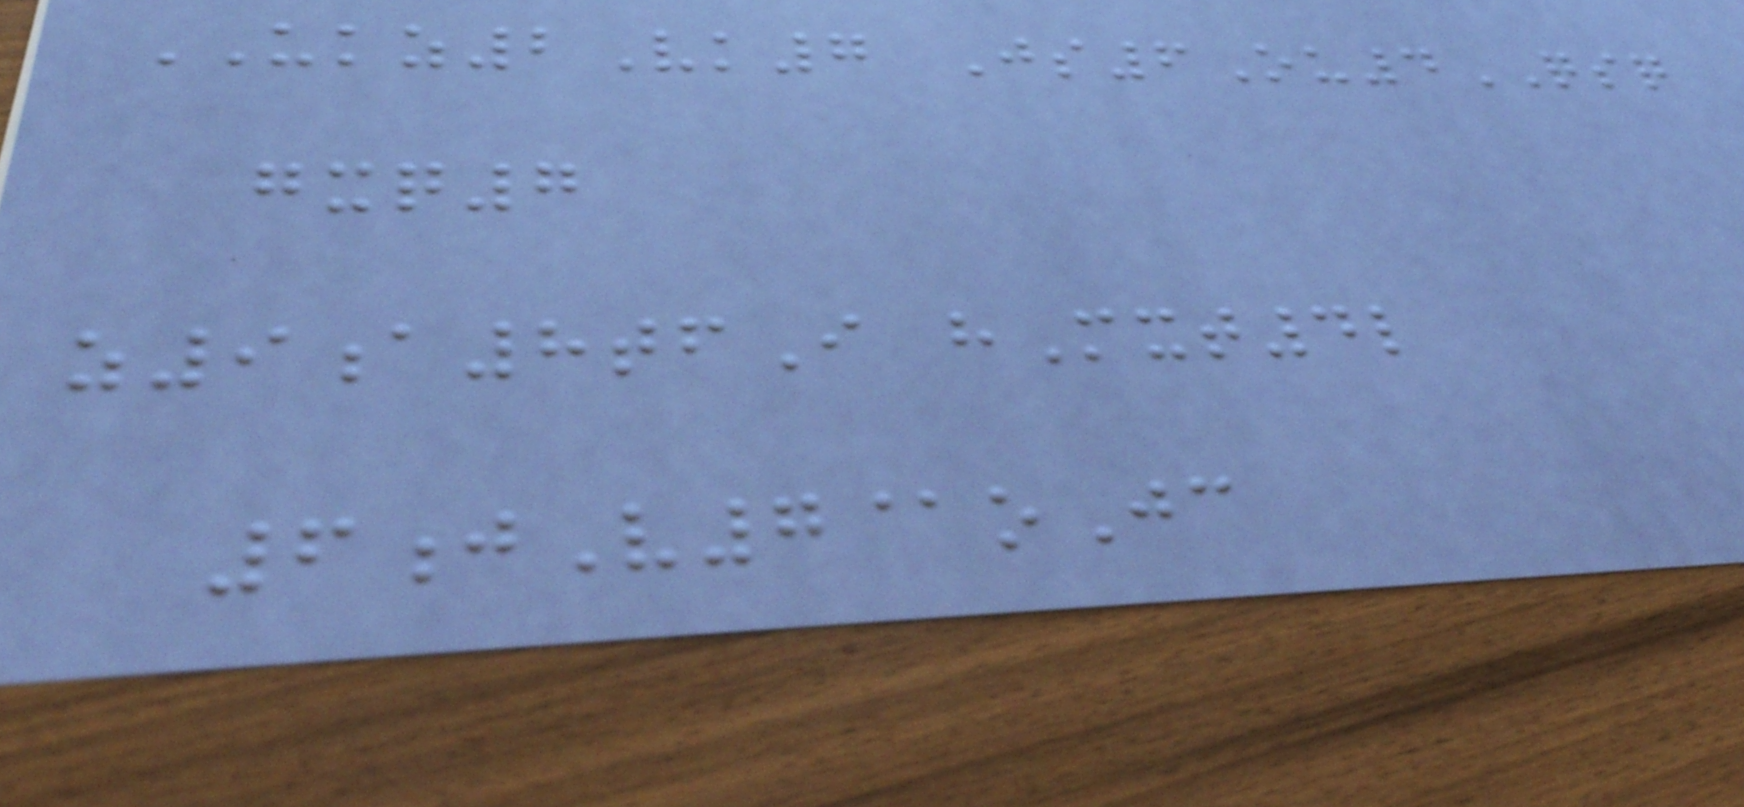UKZ2Vk7 Js6Ou4QSQ
gxq7
z9a8tfI hMxt4l
6jV7@oJc
